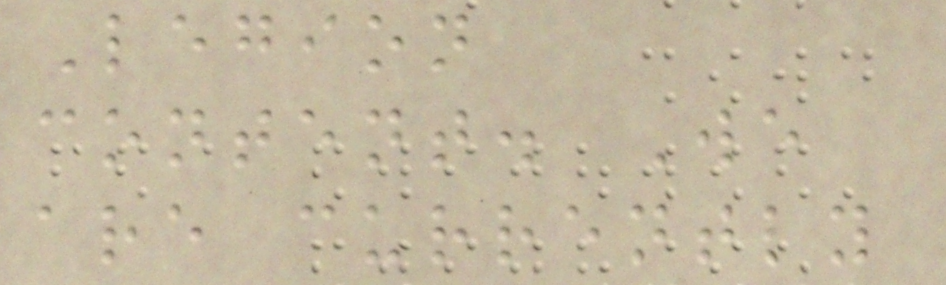Legion
content. We
are currently
